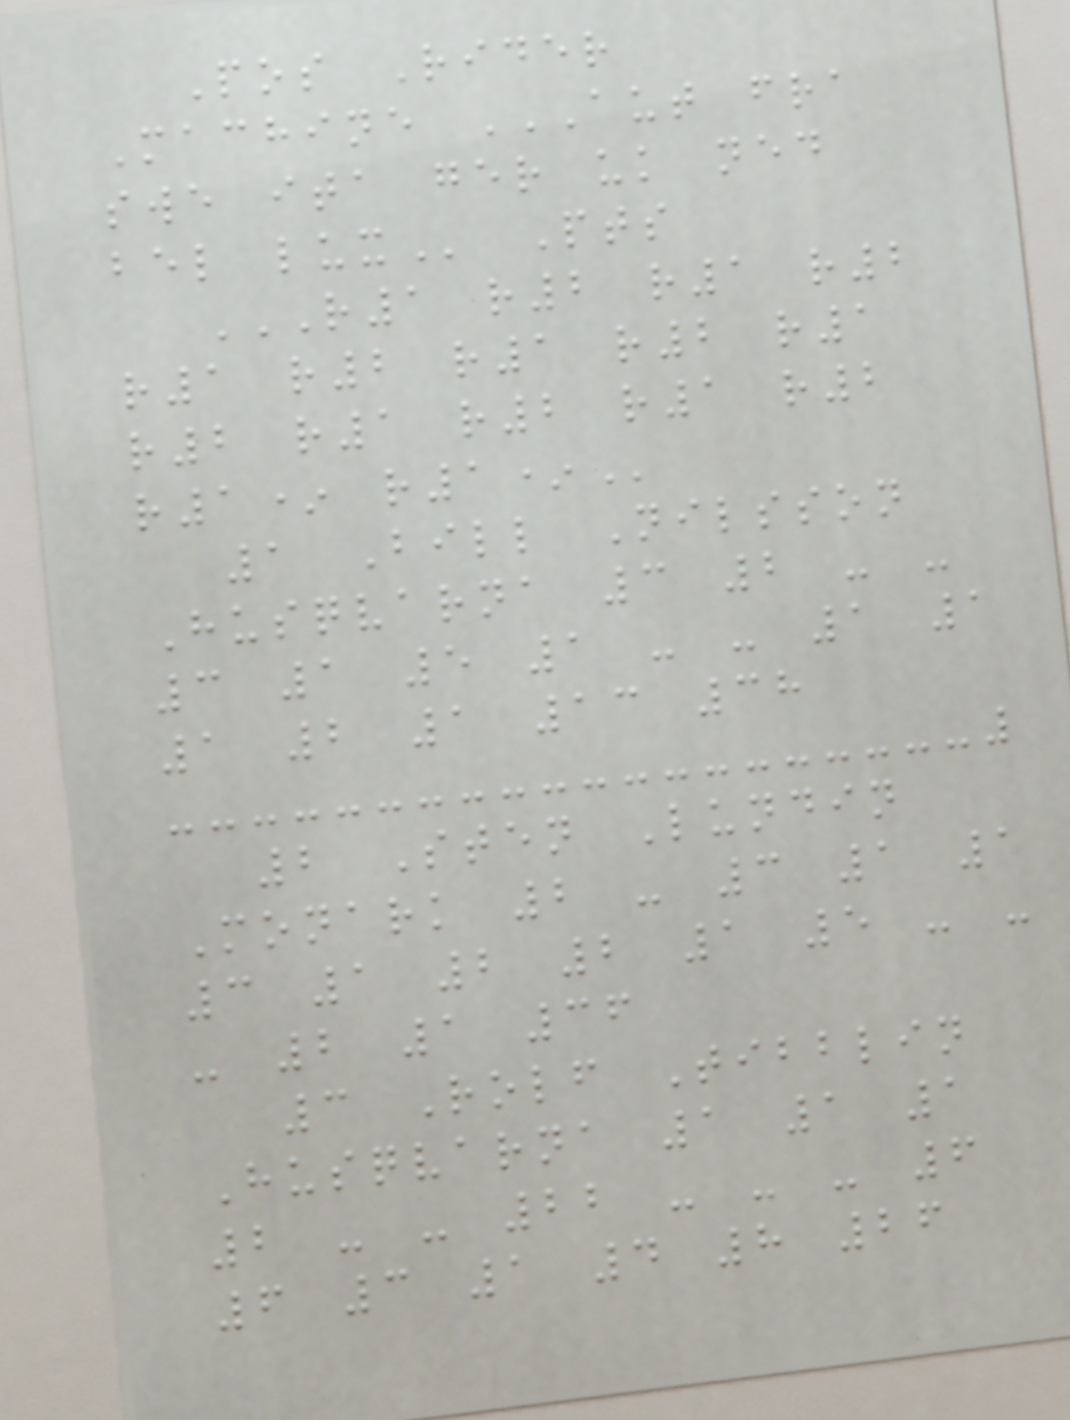Pos Rider
Machine AUT FRA
SWE ITA GER UK NED
BEL LUX Pts
R1 R2 R1 R2
R1 R2 R1 R2 R1
R2 R1 R2 R1 R2
R1* R1*
1 Bill Nilsson
Husqvarna 3 2 - -
3 1 5 1 - - 1 1
1 2 1 13 38
2 Sten Lundin
Monark 2 - 3 1 1
3 1 2 2 1 5 - -
- 2 1 36
3 Rolf Tibblin
Husqvarna 1 1 1
2 - - 22 - - - 6
6 3 1 4 8 26
